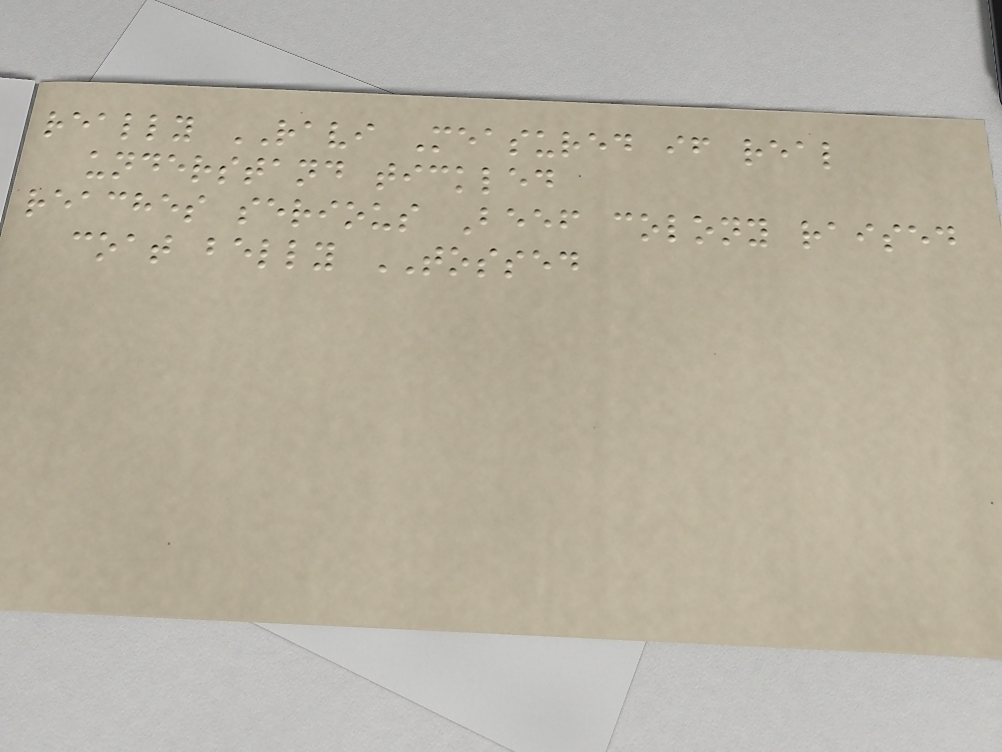really RAVI Measured if real
understand tickled
reaches serious Beef colony raised
coat belly TOSSED
